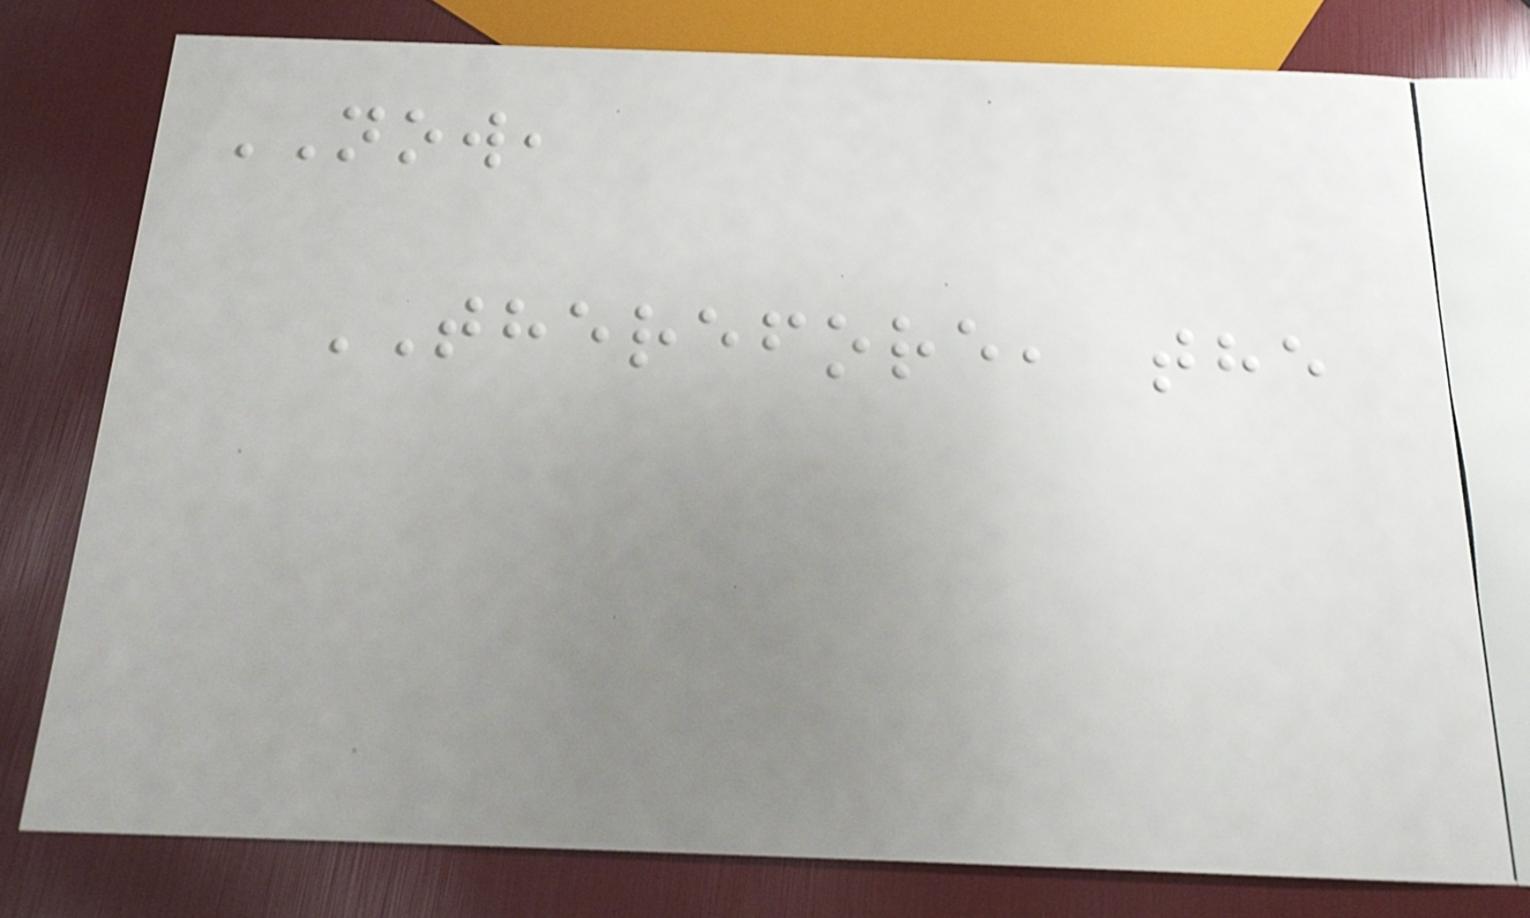NOW,
THEREFORE, the
